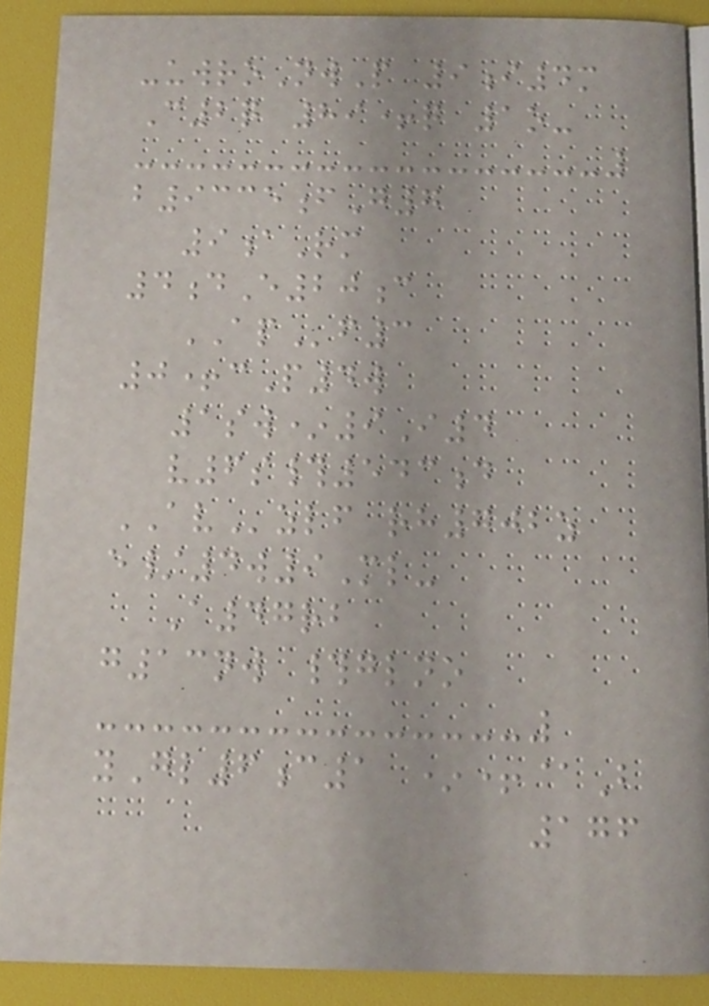-uwroNwP 9i4m
C2q 89+q 1o-
b9335fG7
9aRm
4dE20c
APf3
0+cP4w
1sw*9I4
v6s#543d
AVzlf rh702z
e/4w9Ml-
A47rb
g13nw #glno
yGl6c1 *+@B
176
